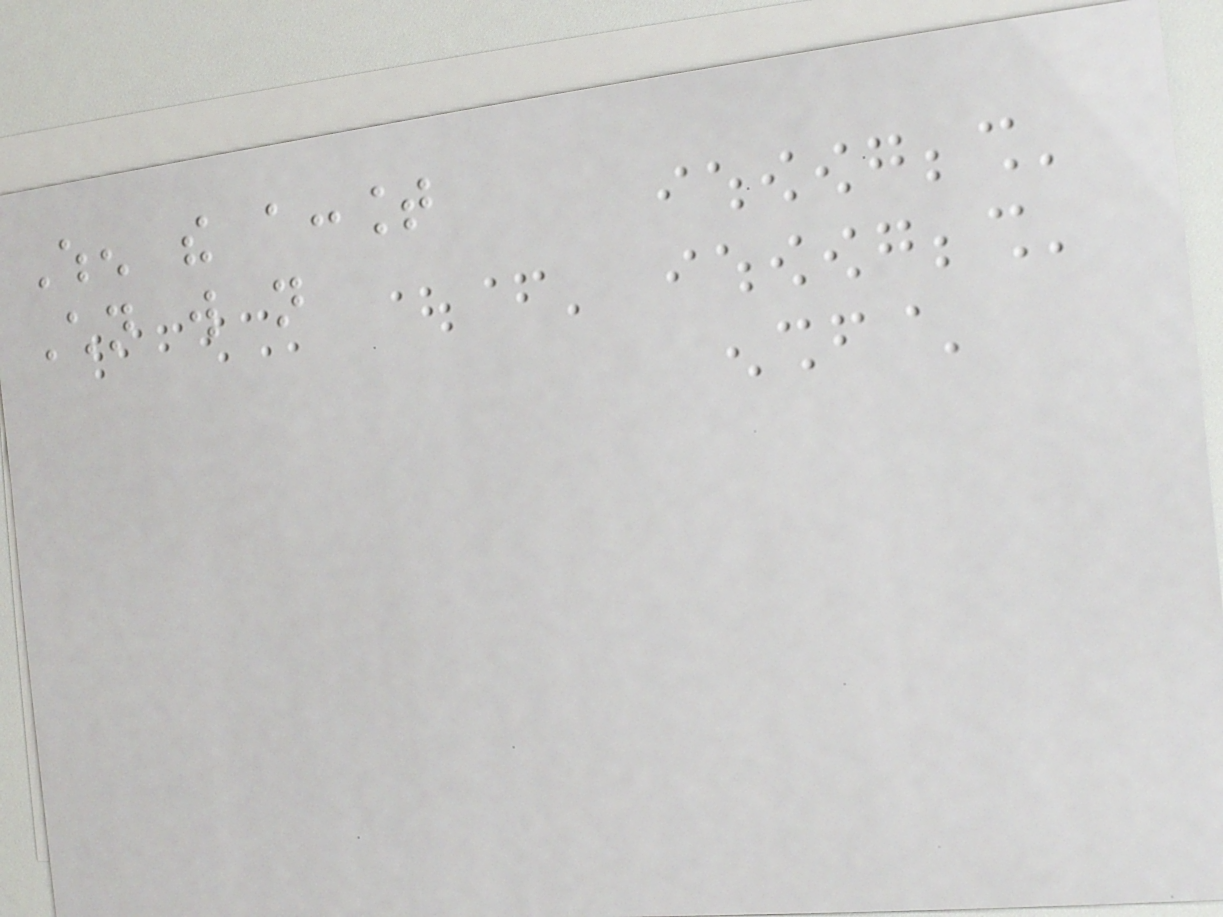When the account
Children will not
